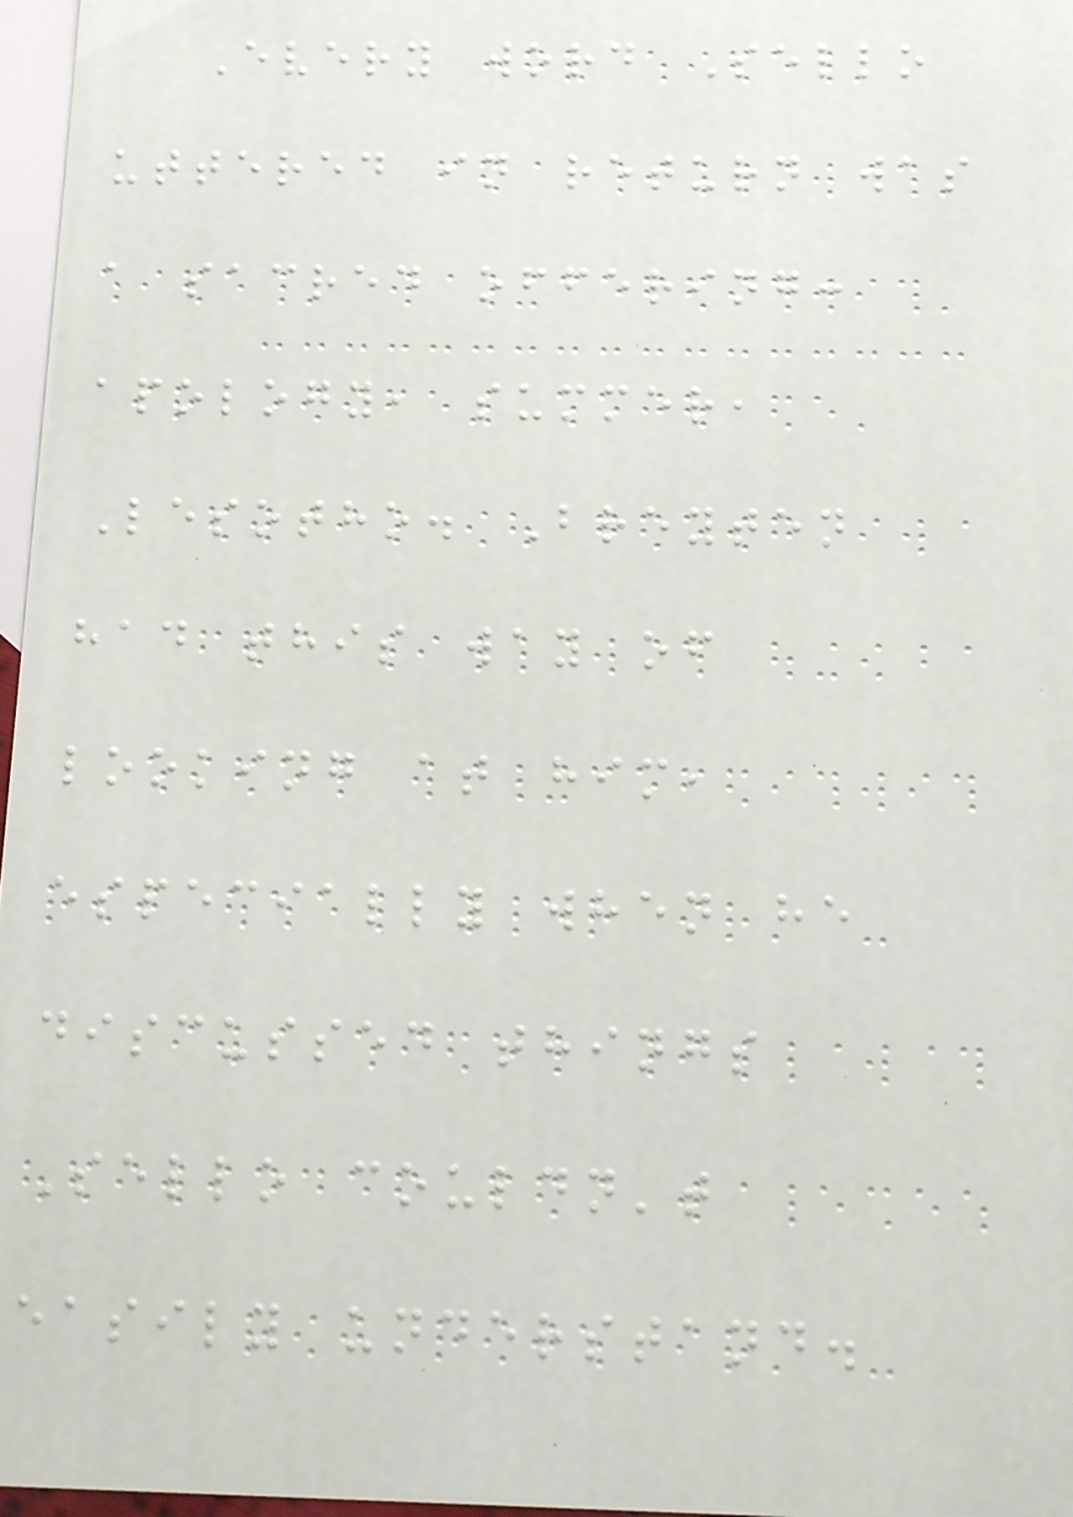Every word Sello
uttered in return was
a sacred offering:
apology, summer,
Lesotho. Breyten
had this way of
looking at him,
especially when he
discussed things
Sello couldn't
easily understand.
